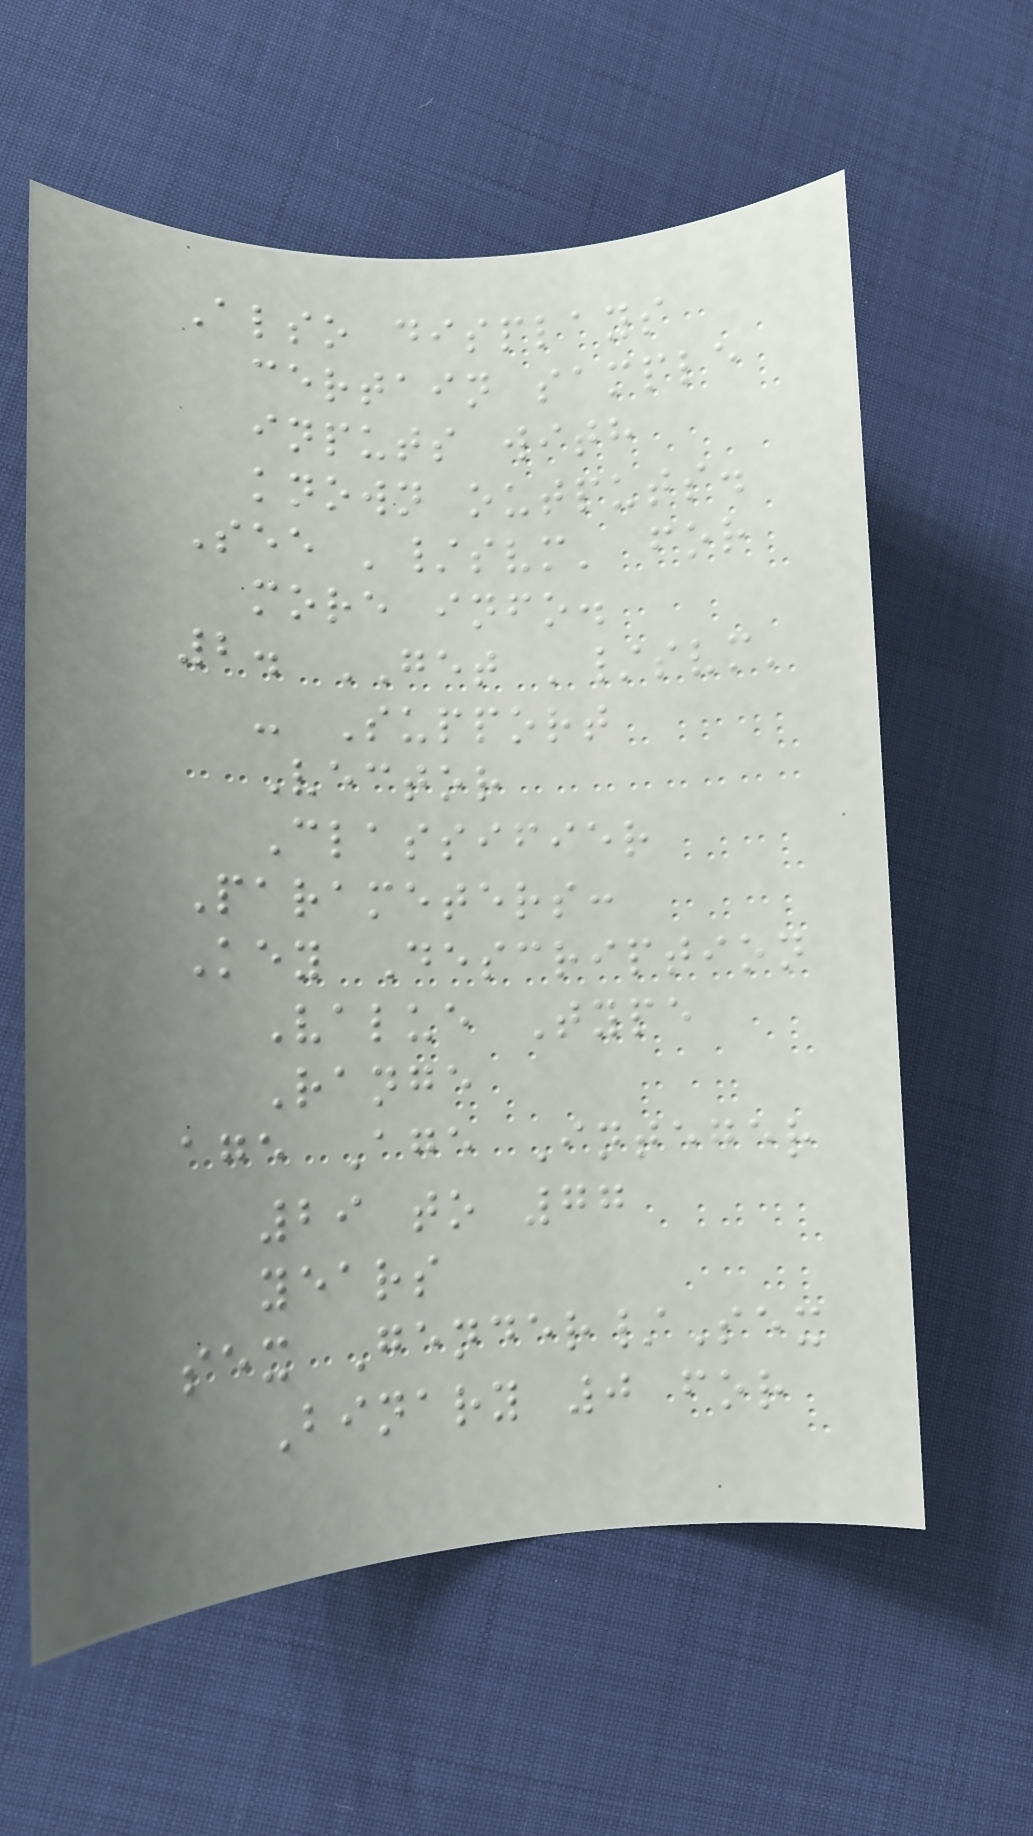Also displays
certain sample
inputs with
known outputs.
See '/svm' for
more info.
2. GET '/svm'
- Support
Vector
Classifier
Parameters:
Key Description
Value Type
Range
age Age Integer
29 to 77
years
sex Gender/Sex
Binary 0 for
